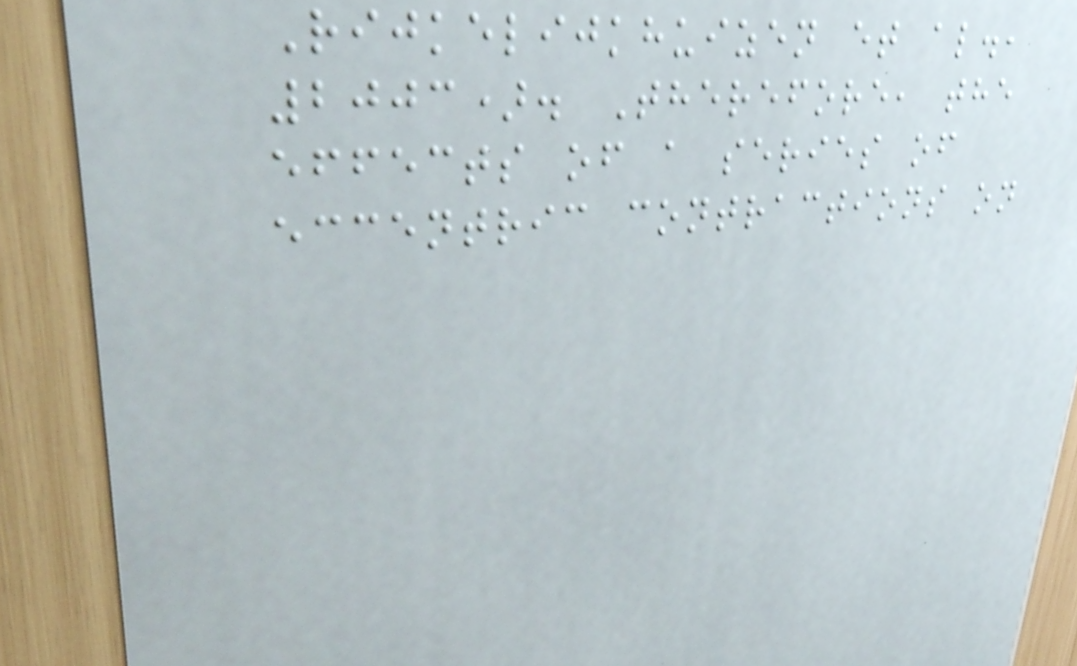Rijkelijkhuizen et al.,
2003). Therefore, the
effects of a series of
eccentric contractions on
